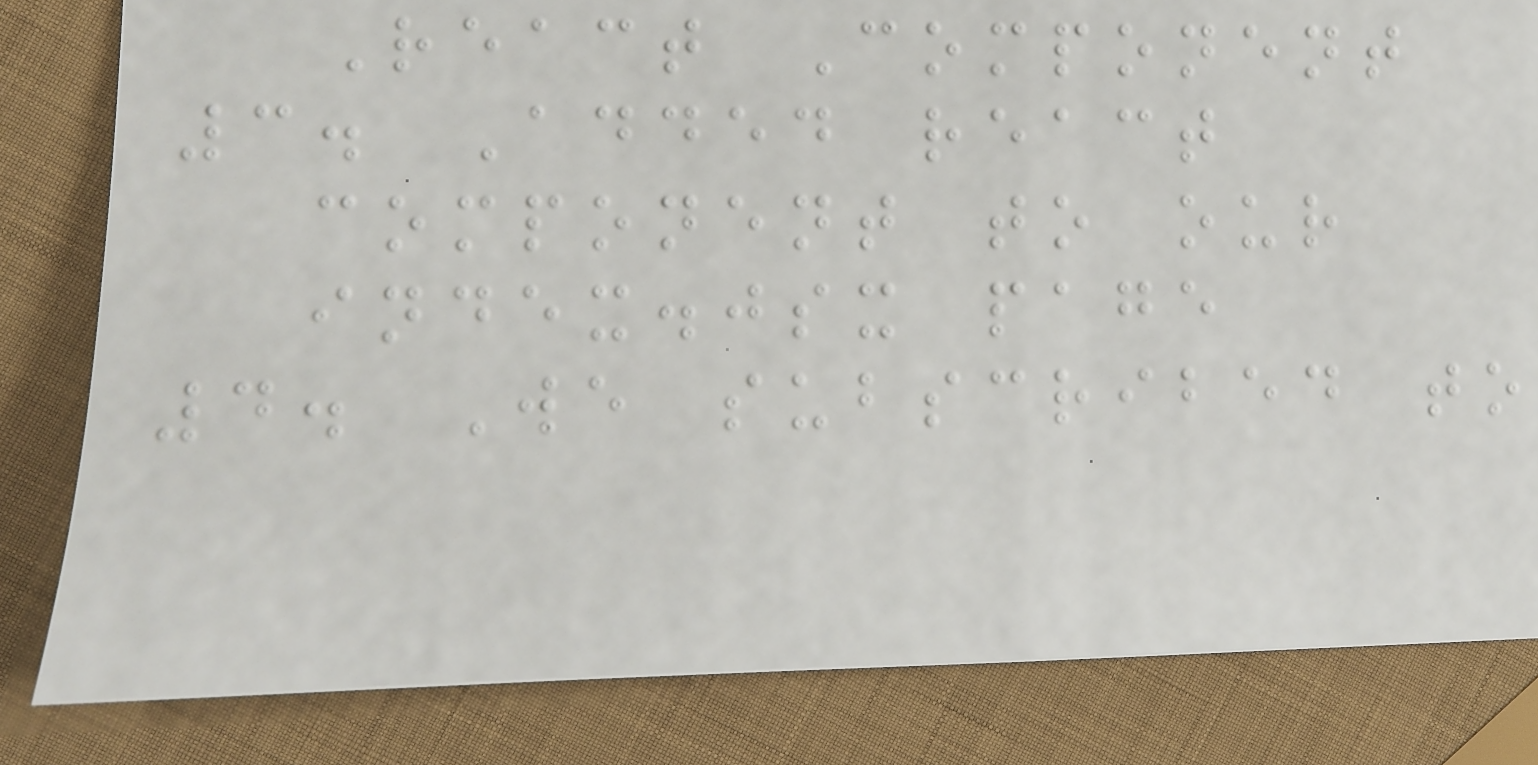React Component
3. Added react
component to our
index.jsx page
4. We subscribed to
